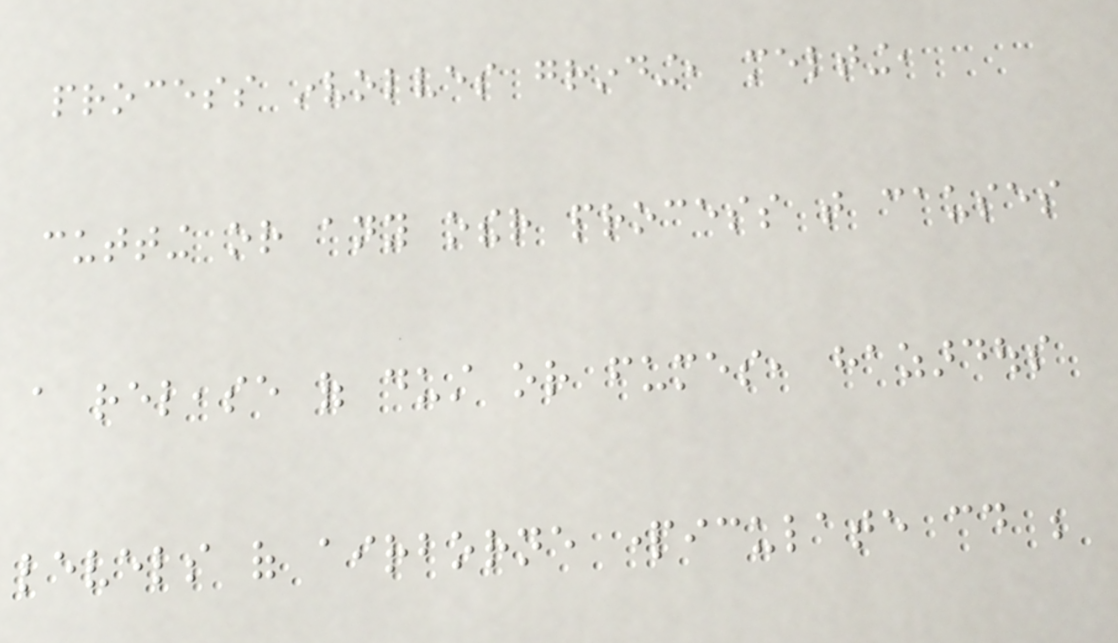process involves grinding, melting,
cutting or any other process that causes
a release of dust or fumes, hazardous
levels of airborne particulate could be
